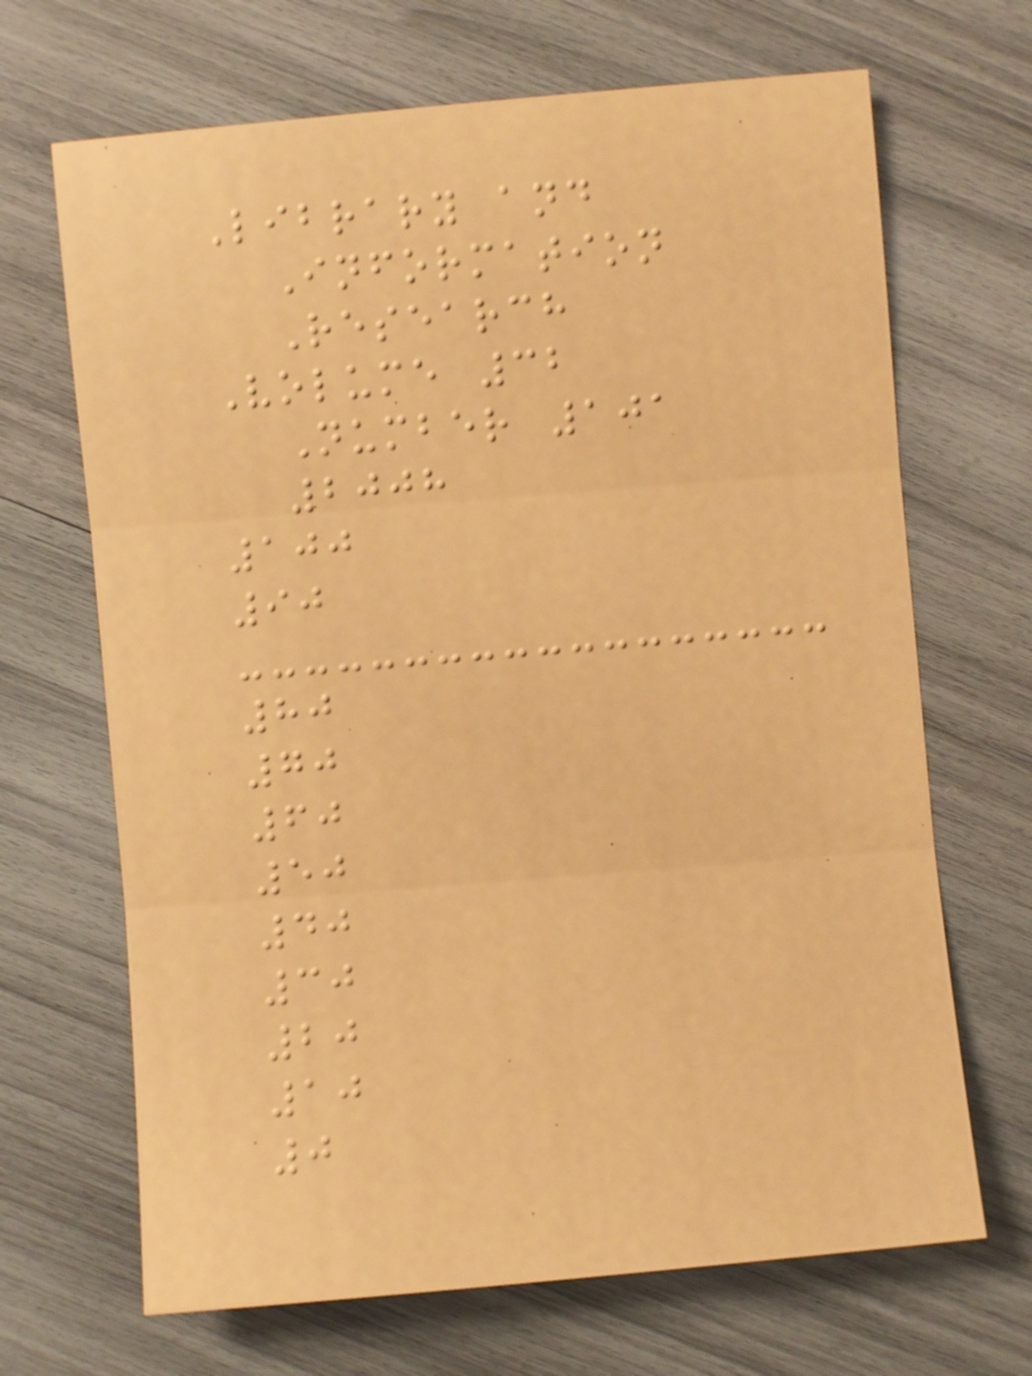Library and
Information
Research
Volume 32
Number 101
2008
100
90
80
70
60
50
40
30
20
10
0
